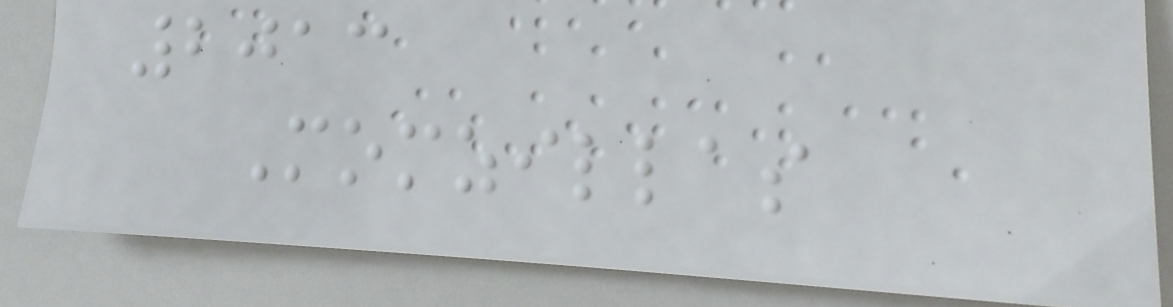2013
Momzillas
